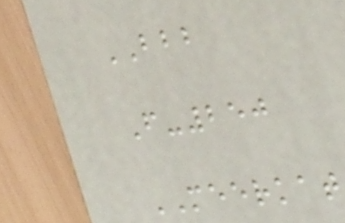BBB
F-250
MEERKAT
